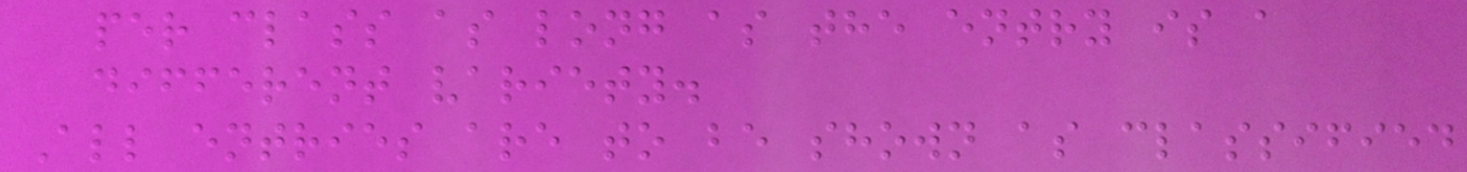per class as long as the entry is a
different variety.
All entries are to be shown as classified
